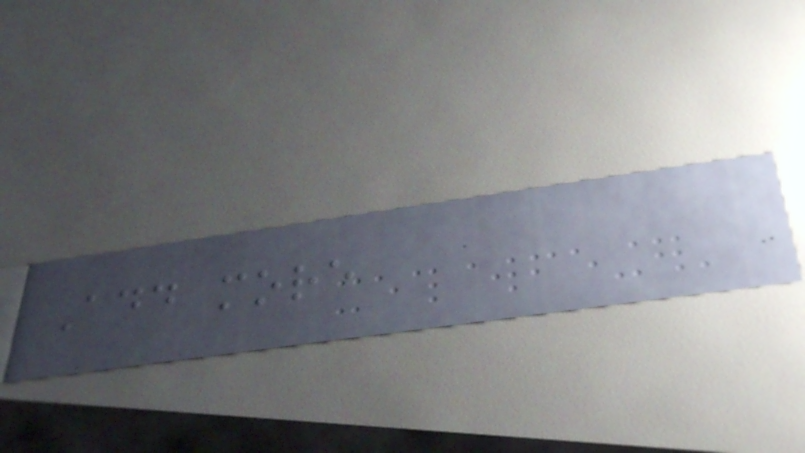Add more
